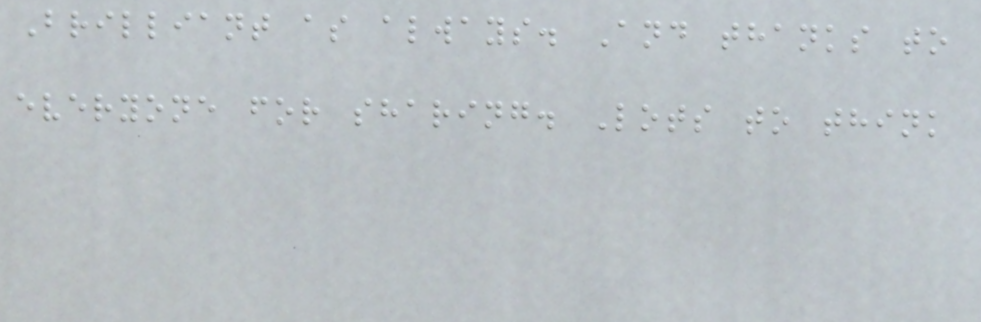Brilliant as always. And thanks to
everyone for sharing. Lots to think
